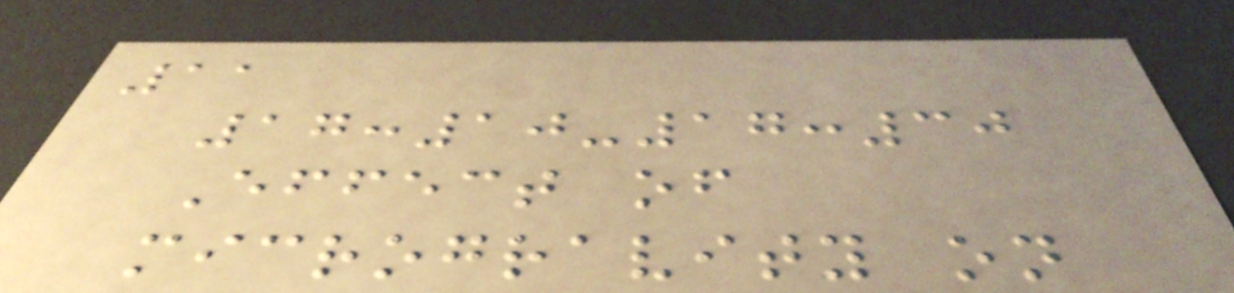11
17:10-17:30
Effect of
microgravity on
